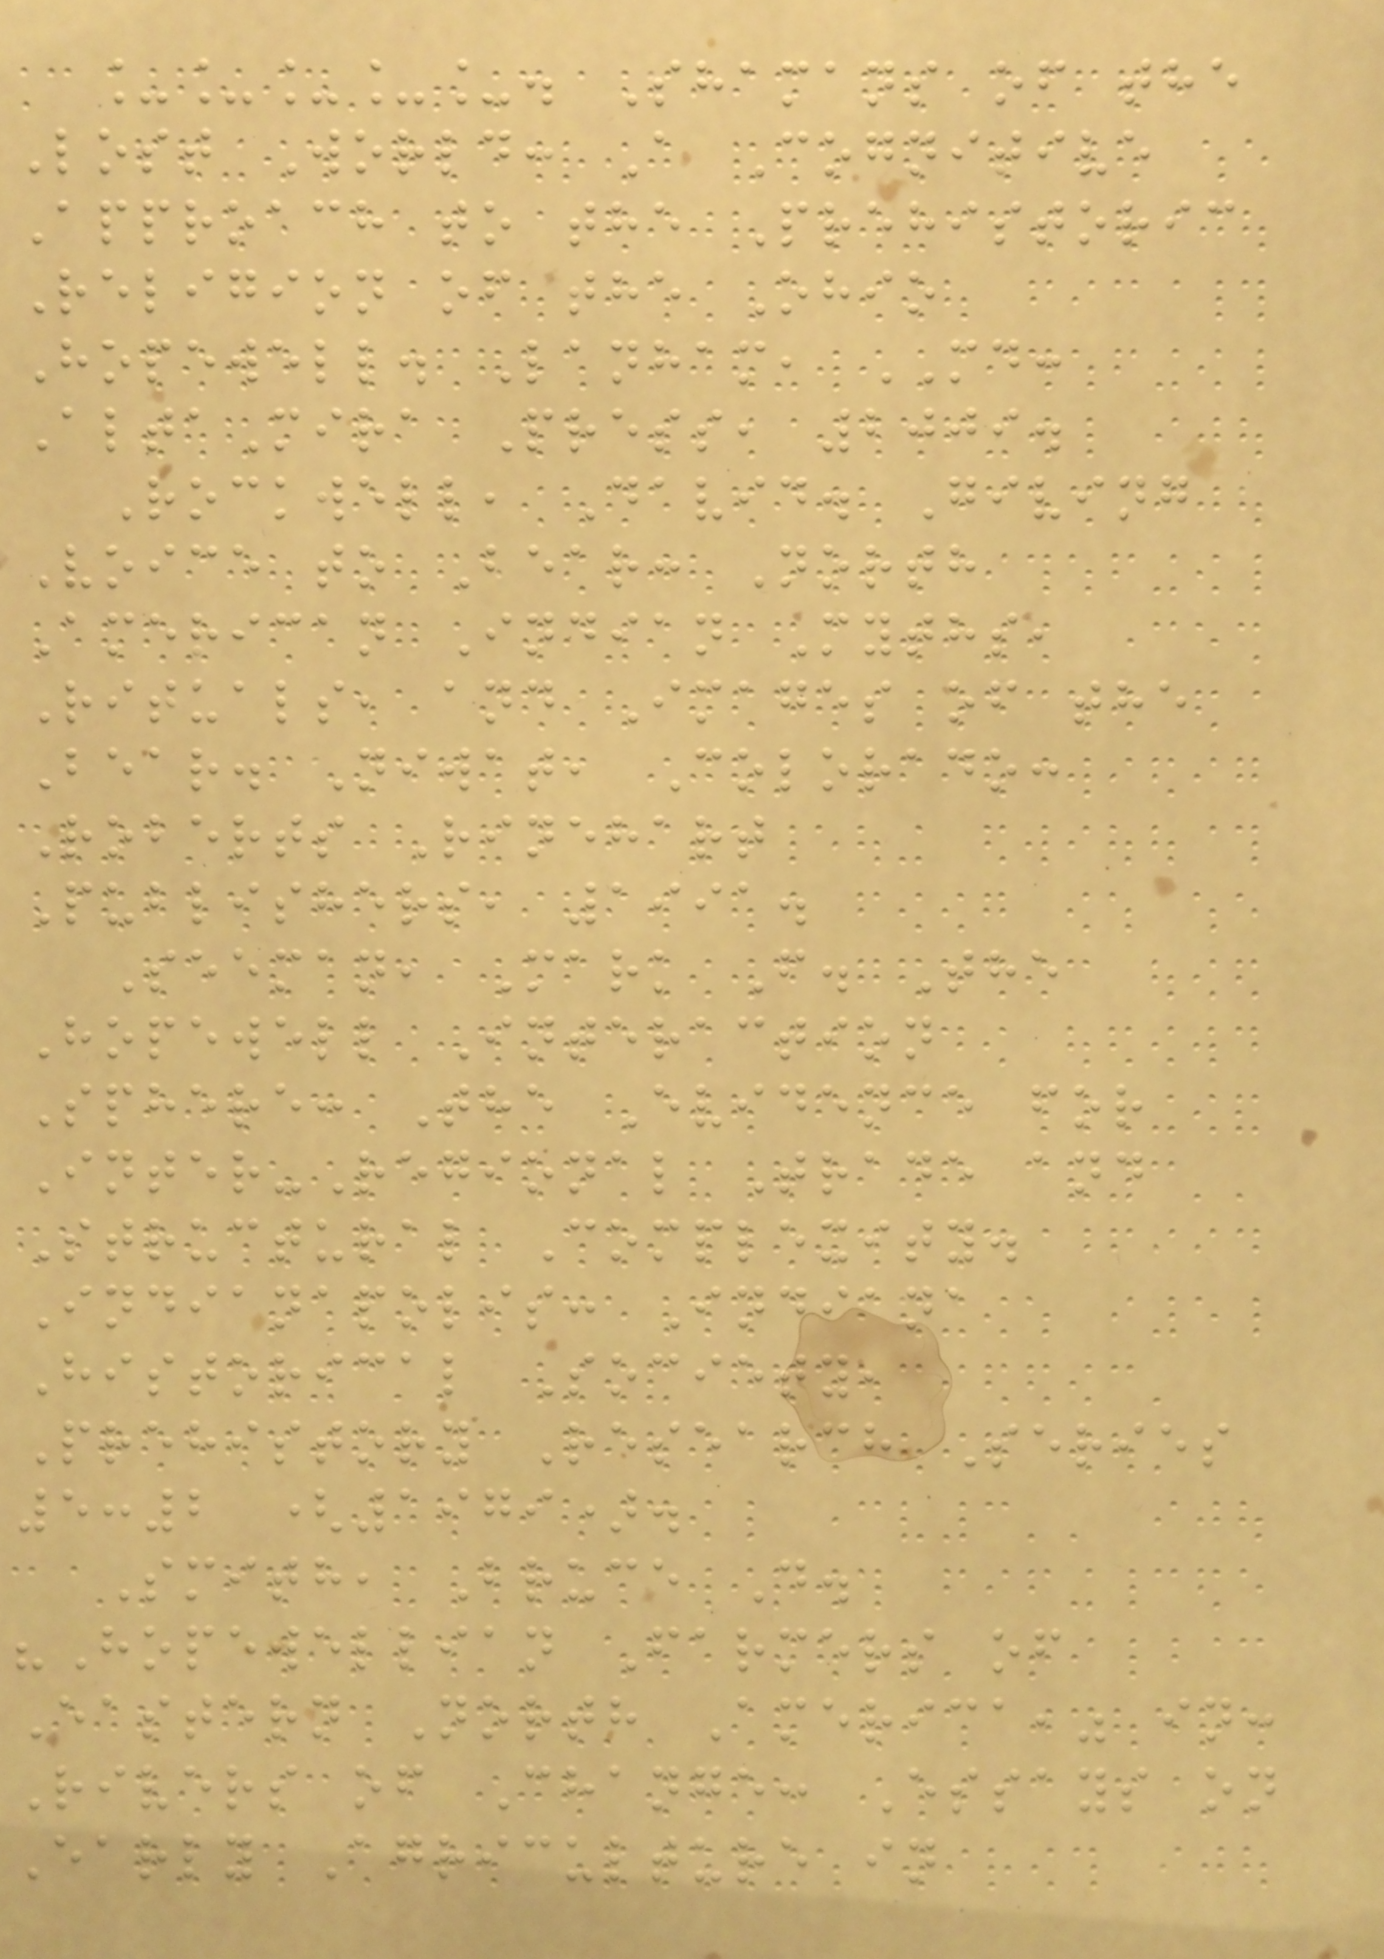_____. Shamans of the
Lost World: A Cognitive
Approach to the Prehistoric
Religion of the Ohio
Hopewell. Lanham, MD:
AltaMira Press, 2009.
Rockwell, David. Giving
Voice to Bear: North
American Indian Myths,
Rituals, and Images of the
Bear. Niwat, Colorado:
Roberts Rinehart
Publishers, 1991.
Seeman, Mark F. The
Hopewell Interaction
Sphere: The Evidence for
Inter-Regional Trade and
Structural Complexity.
Indianapolis: Indiana
Historical Society,
Prehistory Research Series
5:2 (1979).
Smith, Bruce D.
"Hopewellian Farmers of
Eastern North America," in:
Rivers of Change: Essays on
Early Agriculture in
